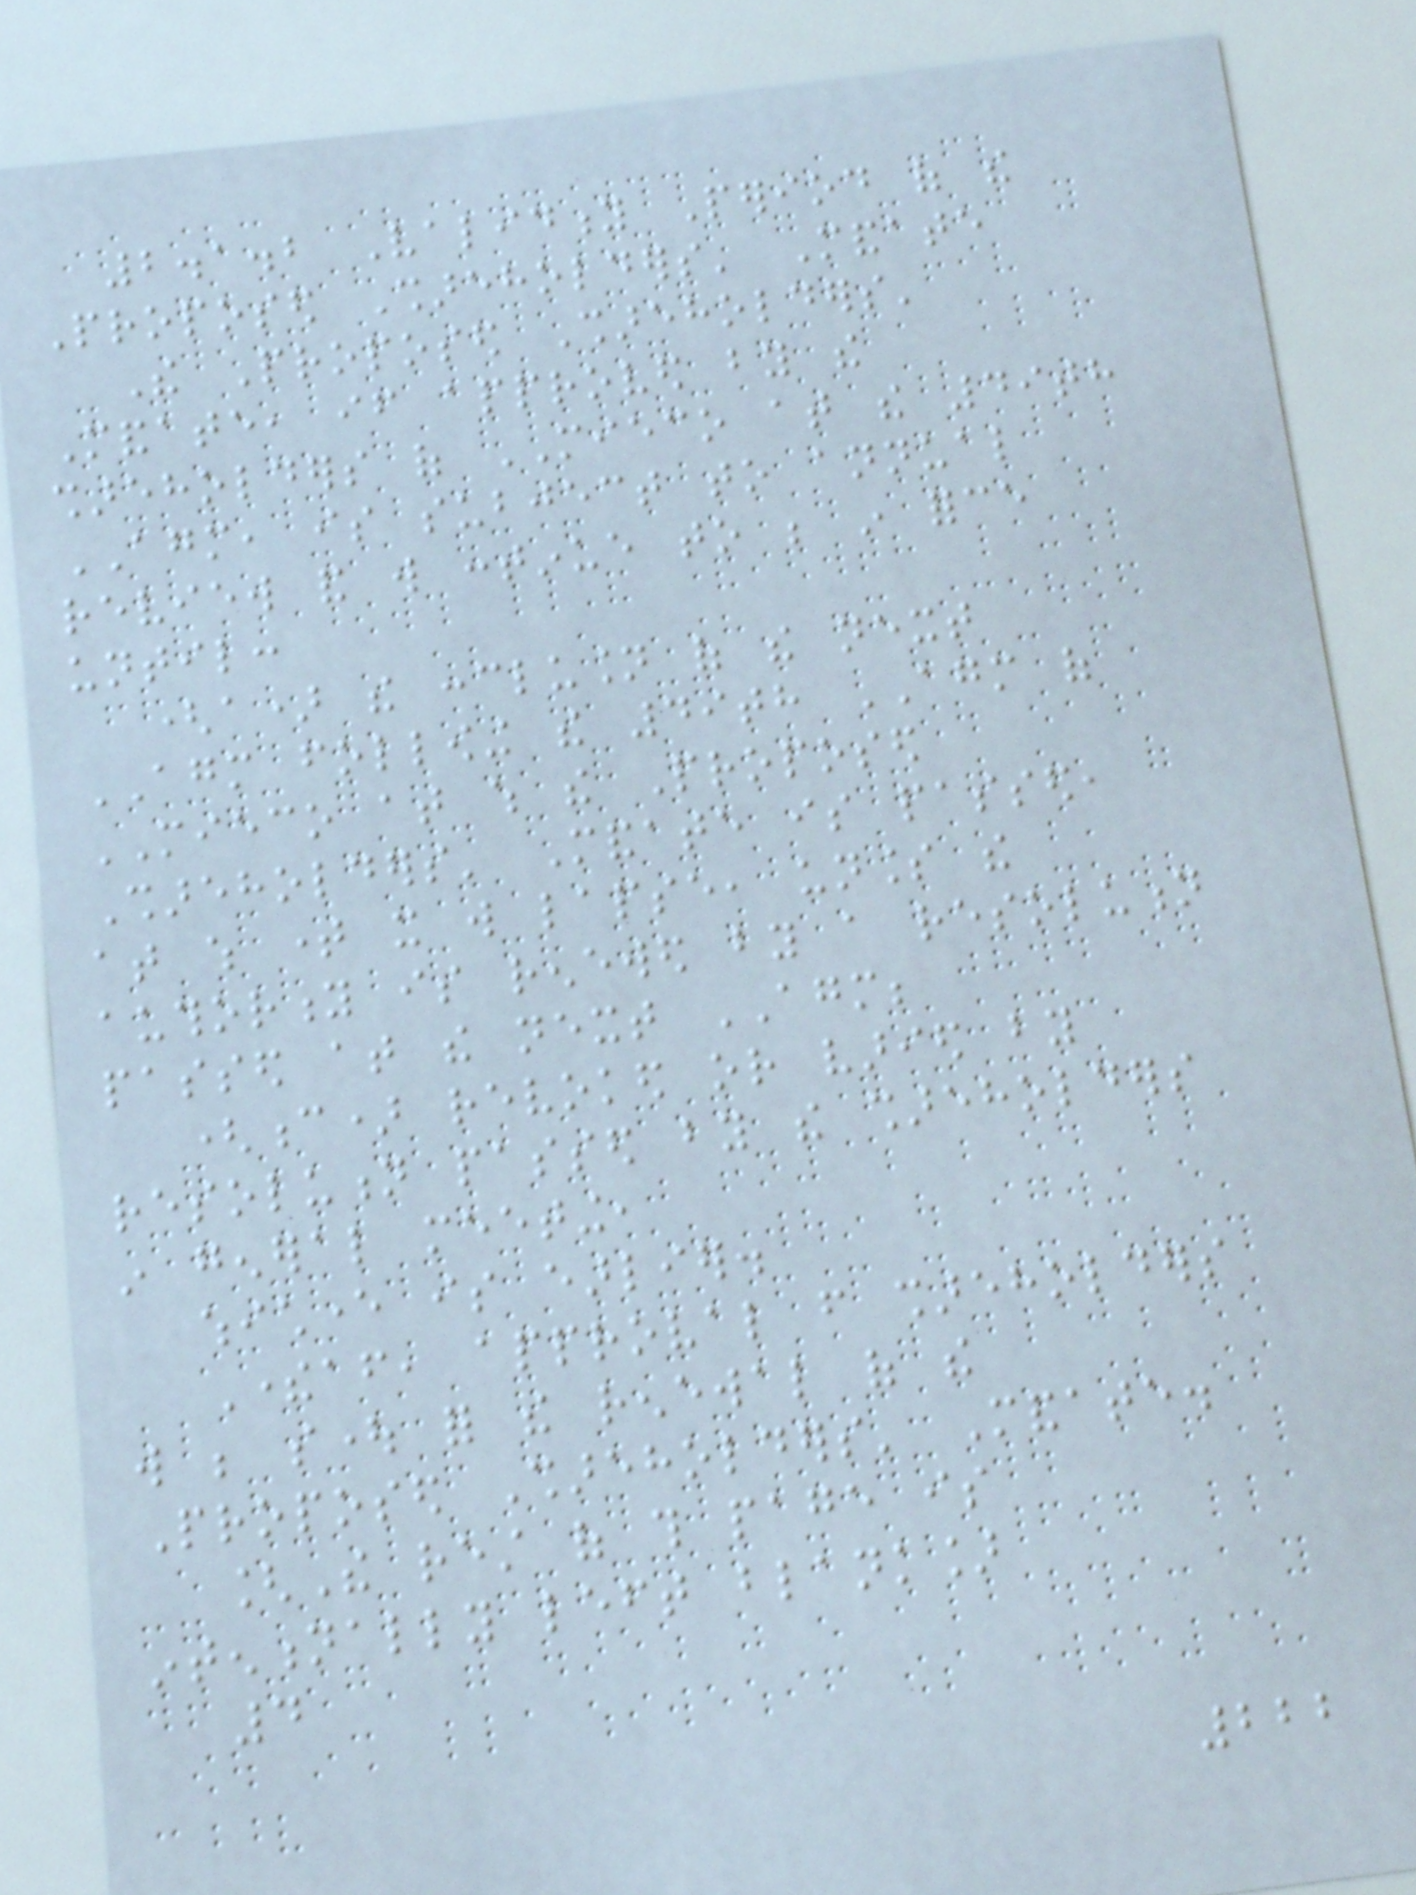2.1.2 Validity Period of the
Proposed Shareholders' Mandate
The Proposed Shareholders'
Mandate, if approved by the
shareholders of MIECO at the 49th
AGM, is subject to annual
review and will continue to be in force
until:
(a) the conclusion of the next
AGM following the 49th AGM of
MIECO at which the Proposed
Shareholders' Mandate is passed,
at which time it will lapse, unless the
authority is renewed by a resolution
passed at the next AGM;
(c) revoked or varied by
resolution passed by the shareholders
in general meeting,
whichever is earlier.
Thereafter, approval from shareholders
will be sought for the renewal of the
Proposed Shareholders' Mandate.
[The rest of this page is
intentionally left blank]
4
222
